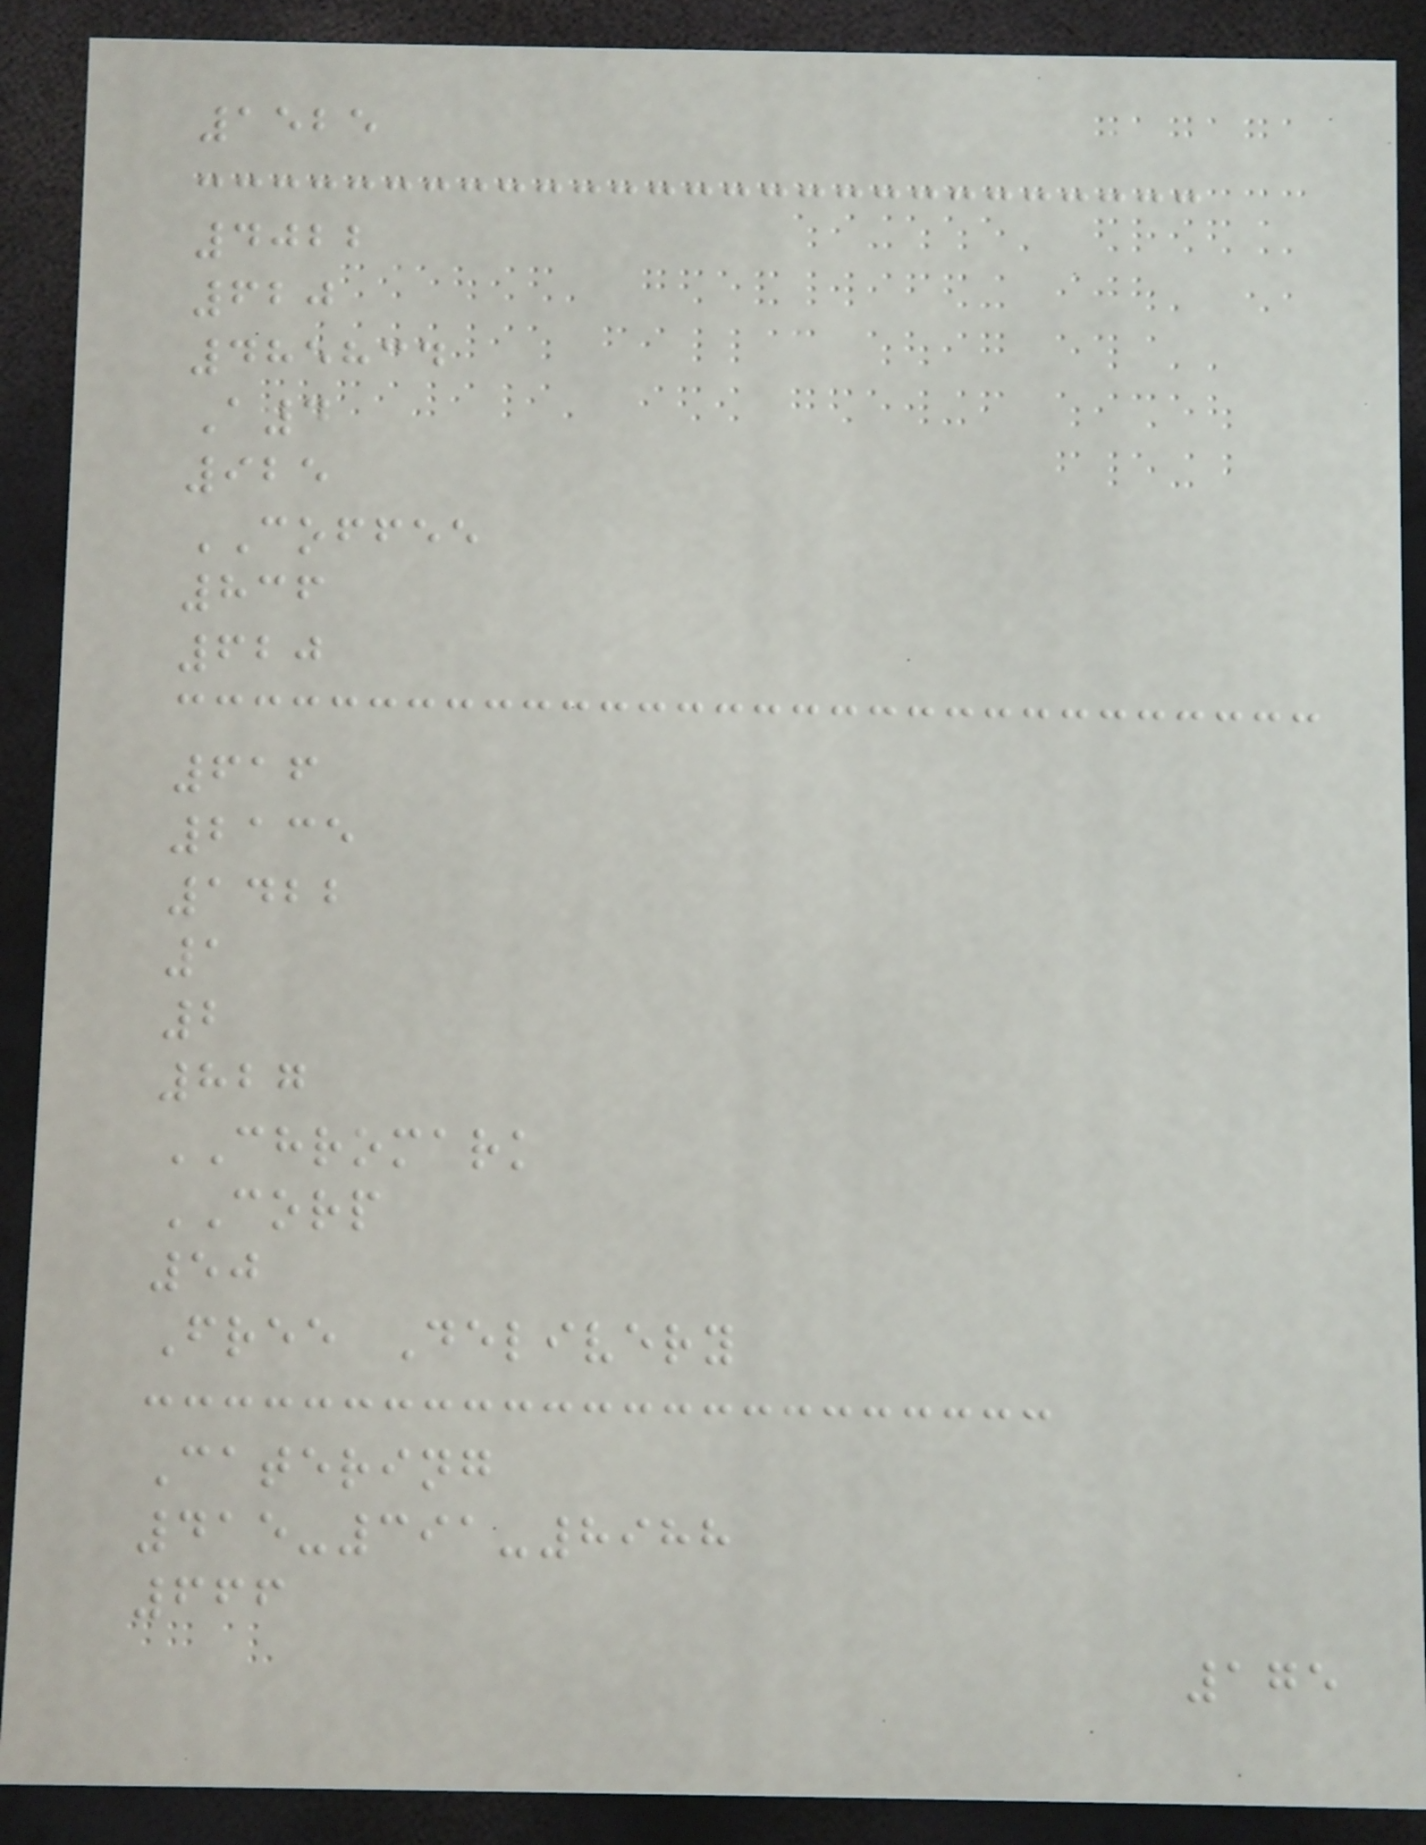1525
4022
620
485834
A4
925
COFFEE
836
620
616
2135
1422
1
2
827
CHROMARK
CORP
50
Free Delivery
Catering
415-391-8988
666
175
